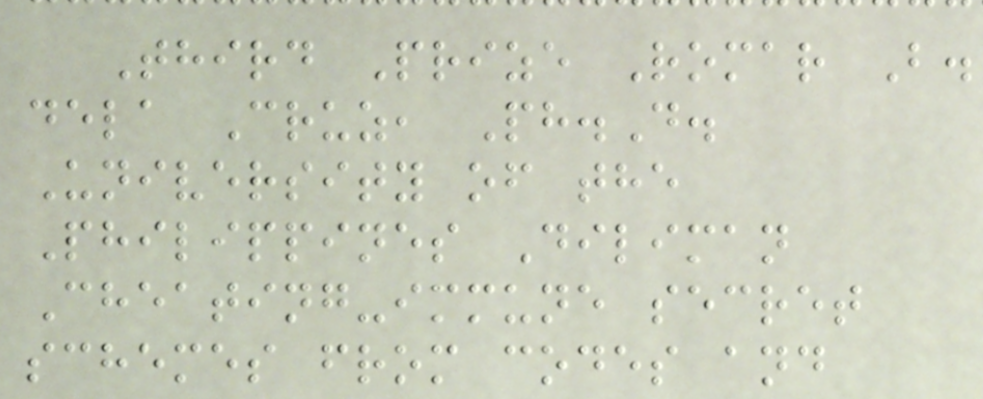Third Prize Romar B.
dela Cruz, Ph.D.
University of the
Philippines Diliman
Cheating-immune secret
schemes from codes and
